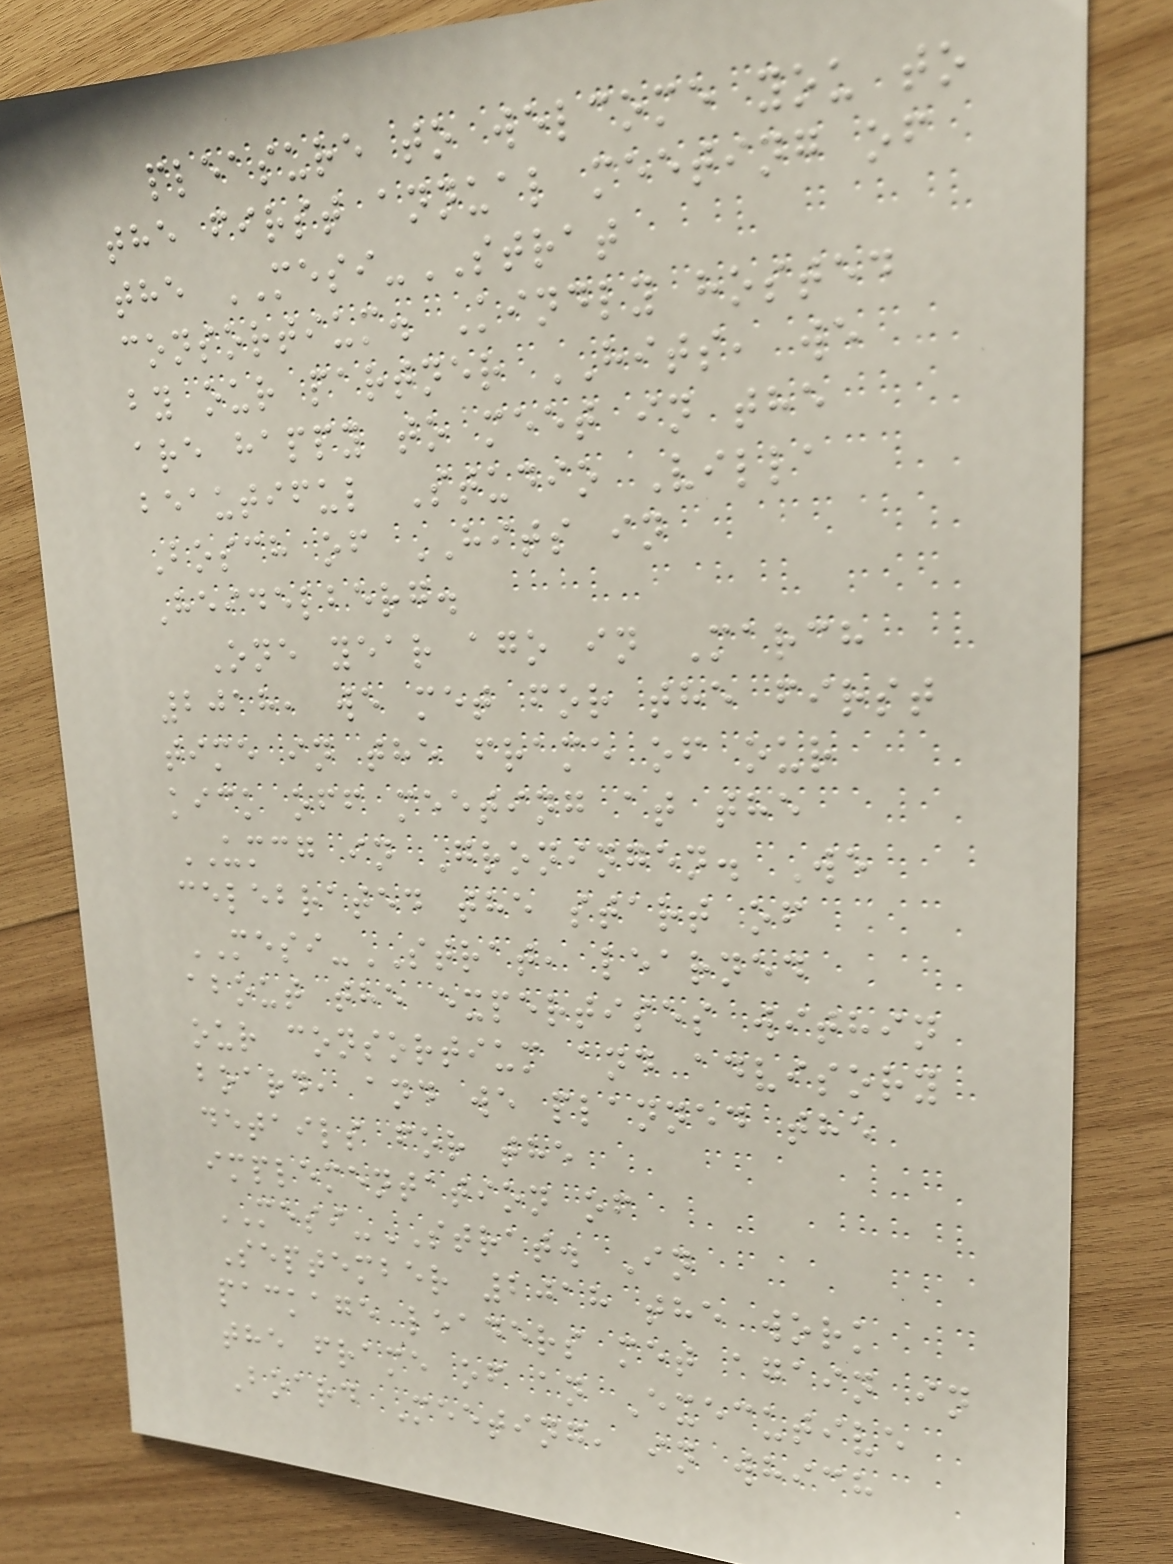pleasure to welcome you to
the first annual meeting of
the MESI-STRAT
consortium. Kindly hosted
by our partner HITS, we
are happy to meet in the
beautiful Studio Villa
Bosch of HITS in
Heidelberg.
One year ago in March
2018, we met for the first
time in the frame of our
kick off meeting at the
UMCG in Groningen. We
celebrated the start of
MESI-STRAT, learned
about the expertises within
our consortium and advisory
board, and we planned the
details for the
implementation of
MESI-STRAT. In
September 2018 the work
package leaders met again in
the frame of an Executive
Board Meeting, in which
